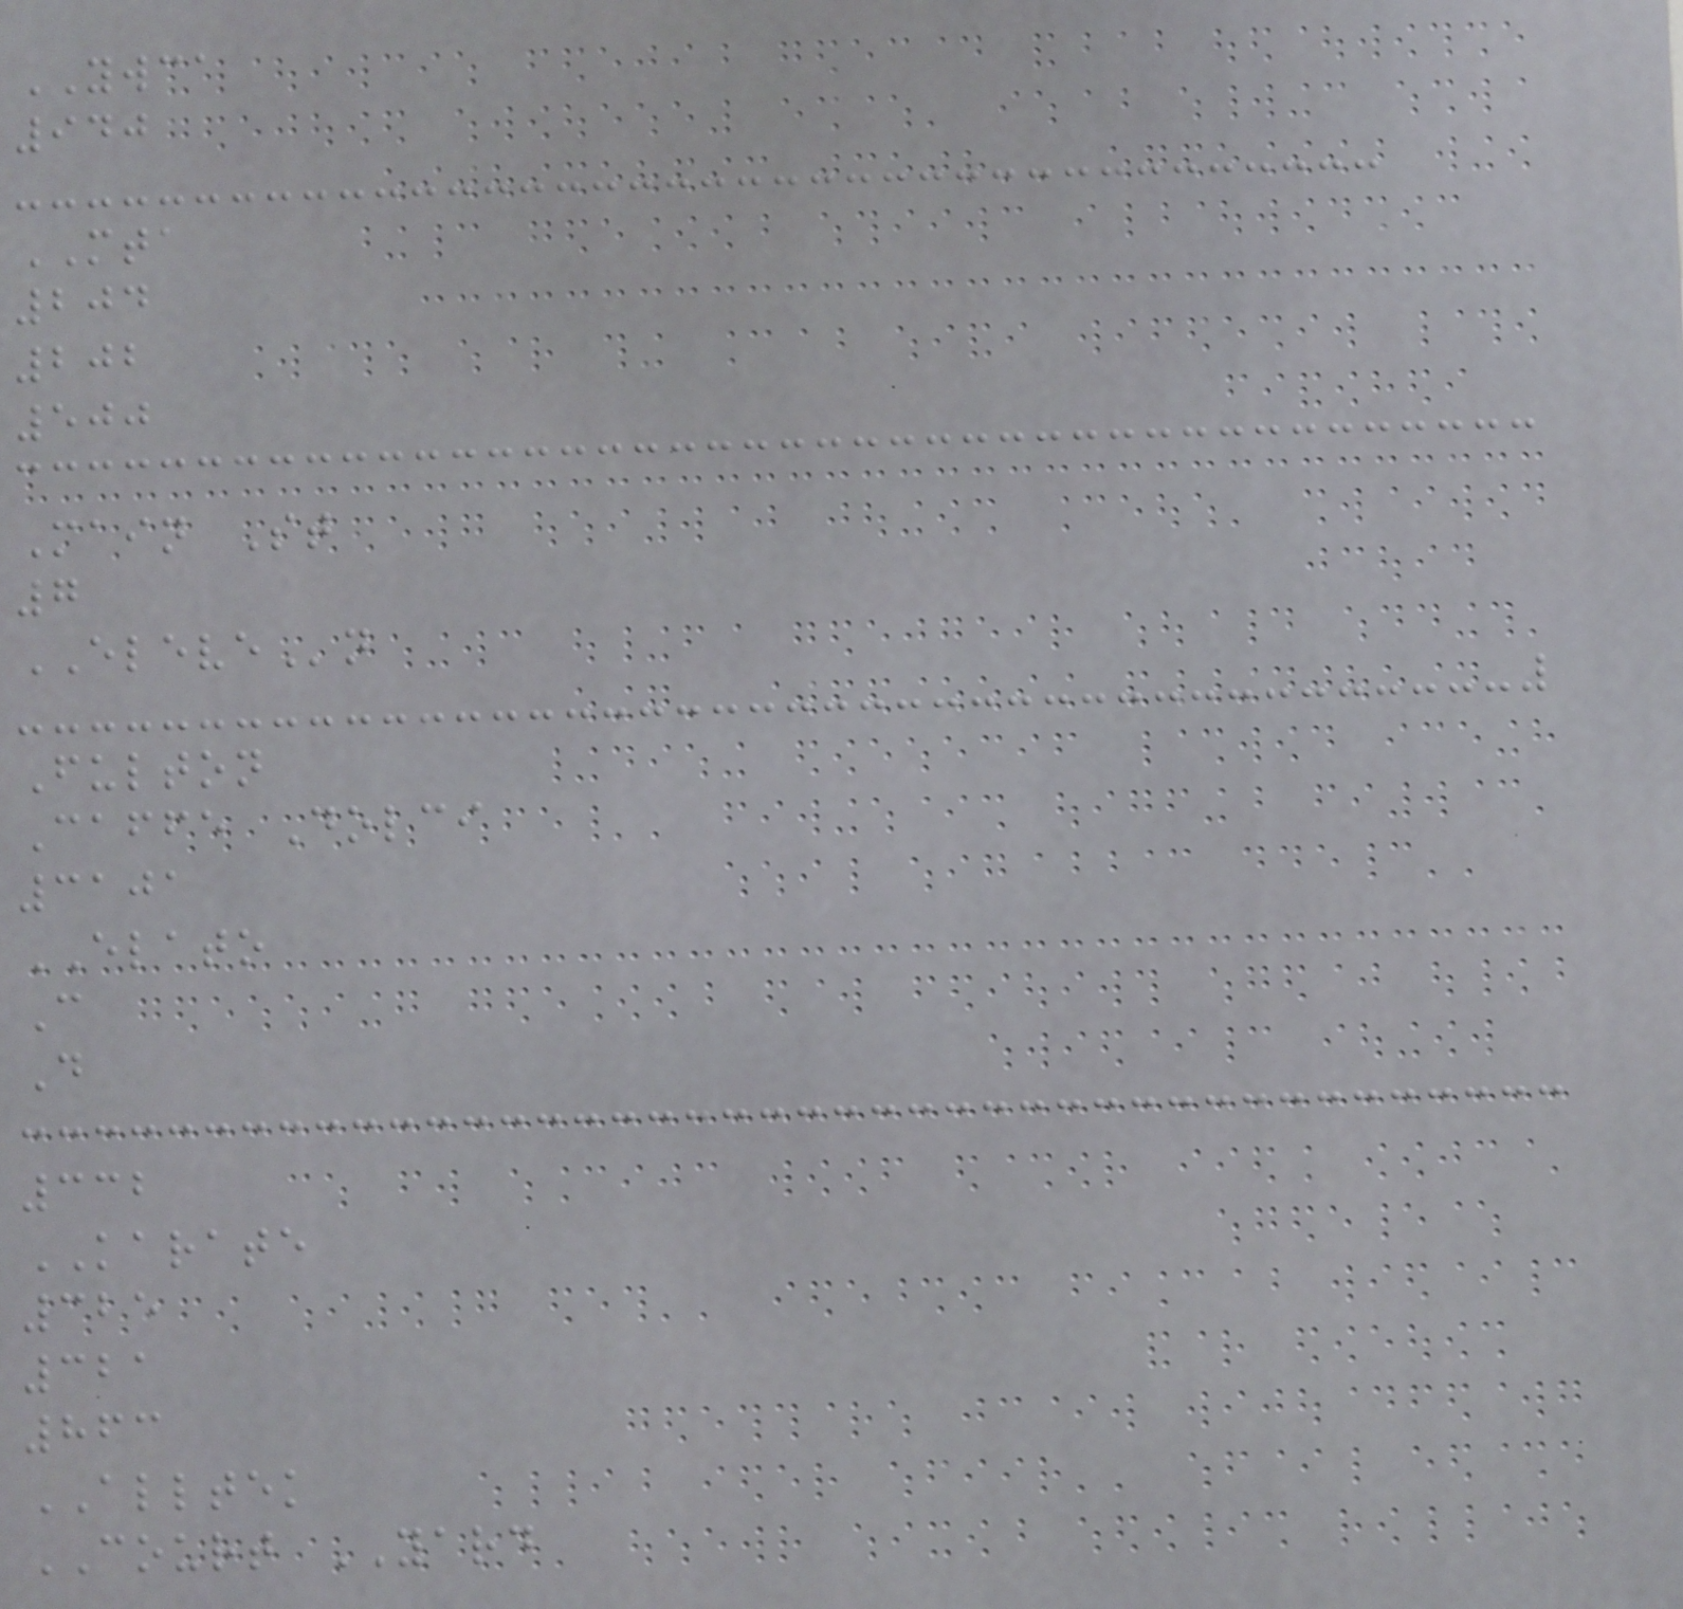YWCA
940
MTA
204
202
500
Main St
7
ELEVEn
Fulton
Caffe Dolci
3101
ELATO
C
D
332
KARATE
325
321
863
ALLTEK
COURT YARD
